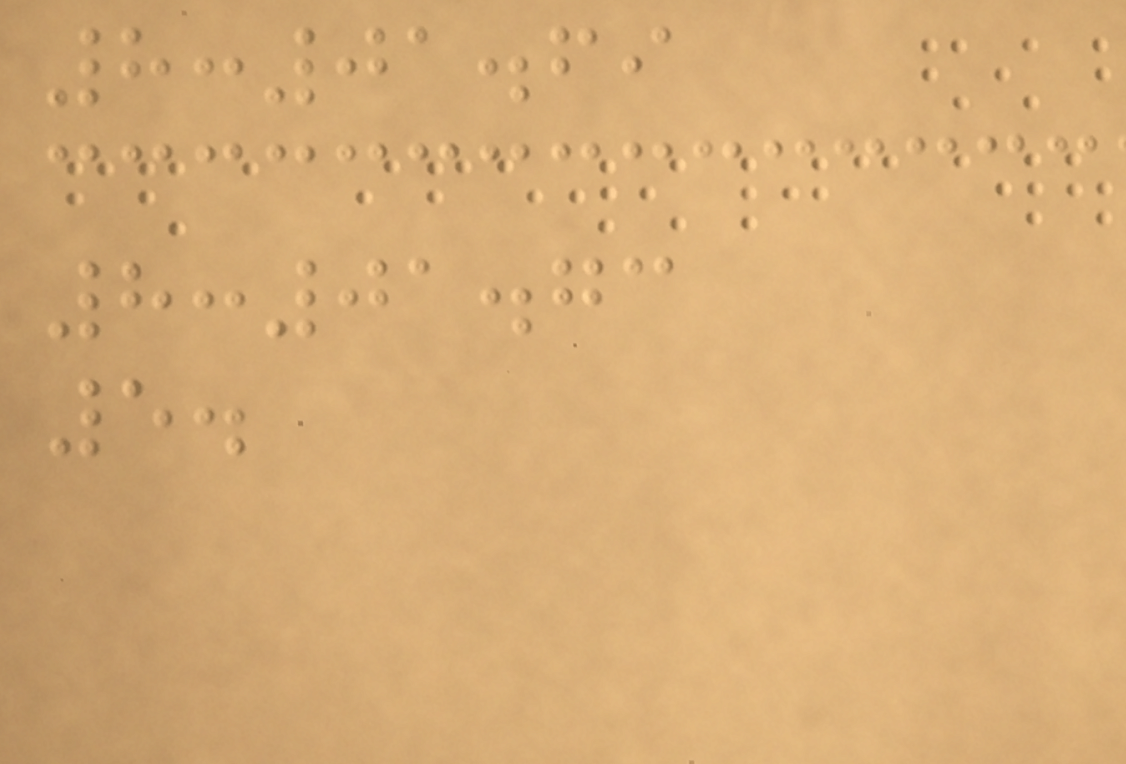8:01.69
8:01.73
5.
